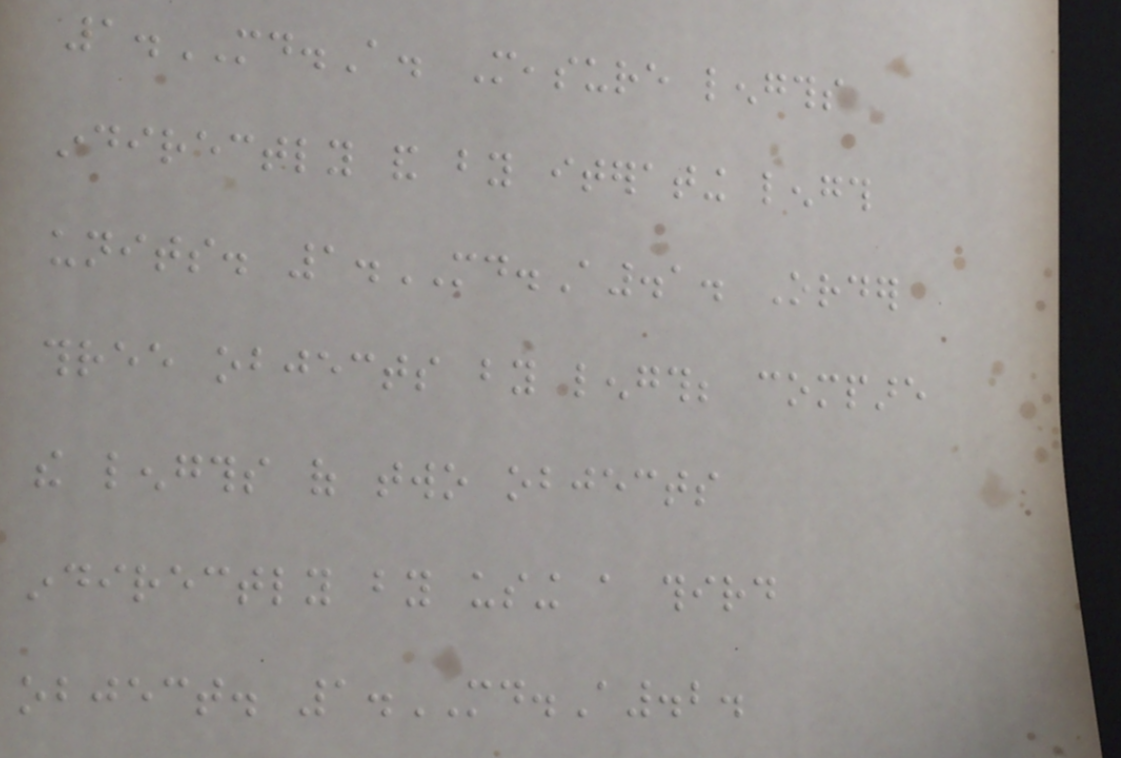1.MD.A. Measure lengths
indirectly and by iterating length
units. 1.MD.A.1. Order
three objects by length; compare
the lengths of two objects
indirectly by using a third
object. 1.MD.A.2.
